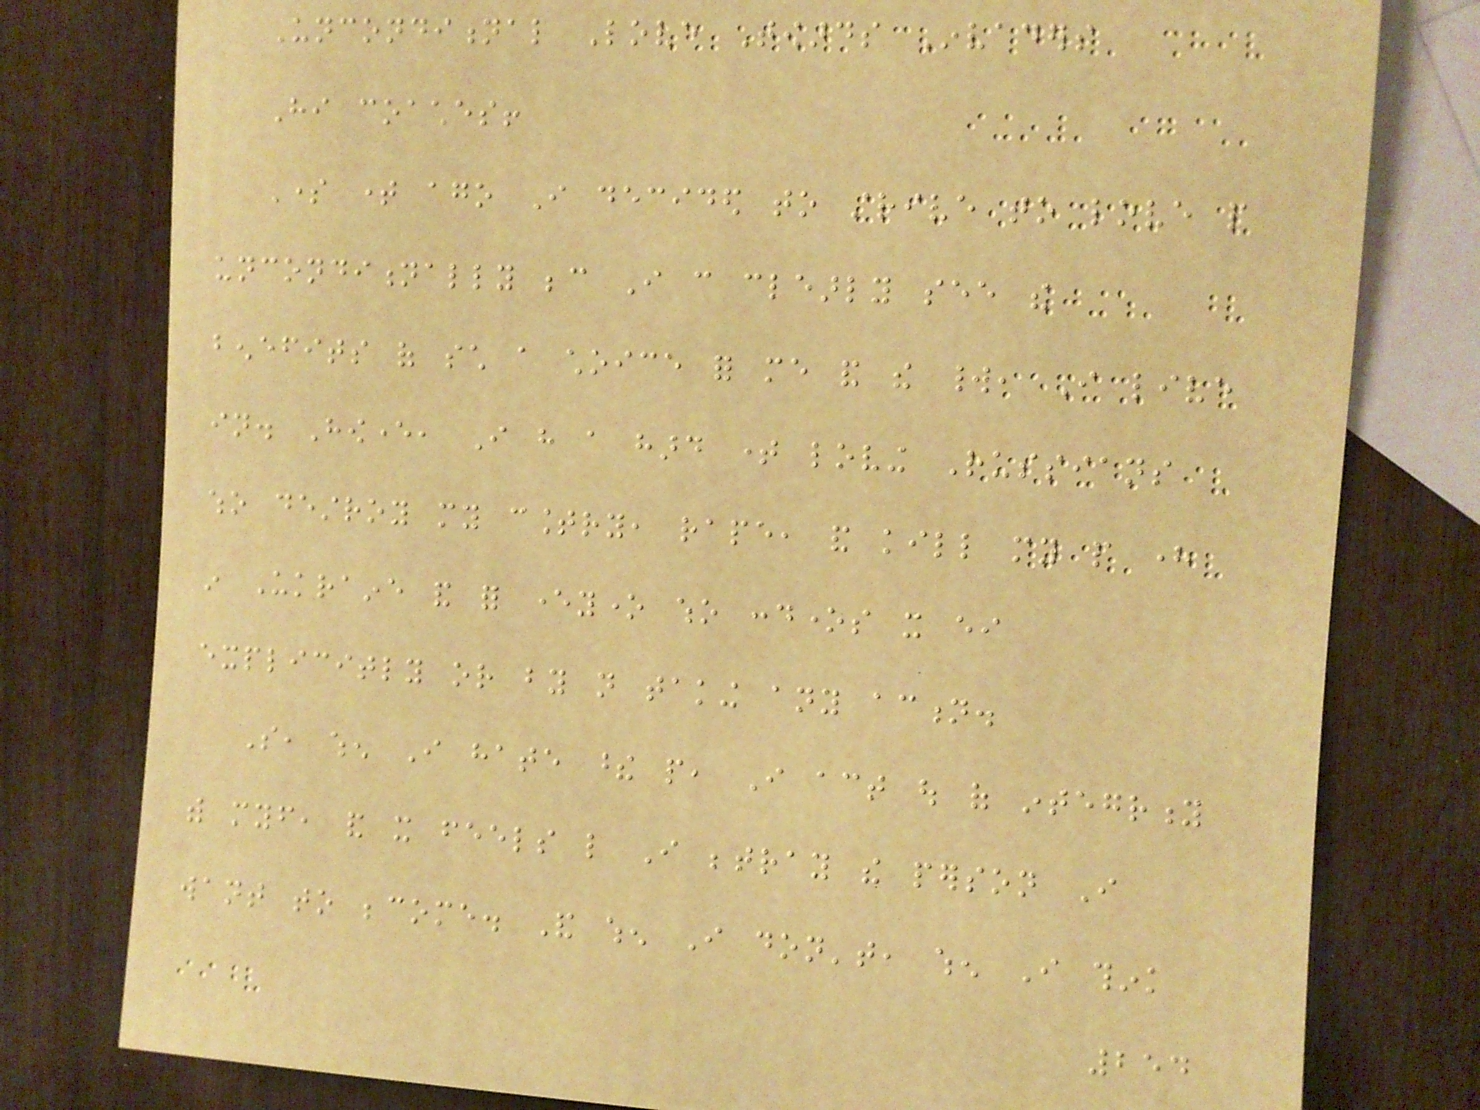Unconditional Love Towards Invaders
Hi coaches!
Some time ago I decided to strive to love people
unconditionally because I can clearly see the
benefits of such a choice for me and the world, I live
in. However, I have a hard time loving Russians
who destroy my country, rape, and kill my people here
in Ukraine and for everyone who condones it either
explicitly or by not taking any action.
So, when I hate these people, I act out of integrity
with myself, and it feels like I betray the person I
want to become. And when I don't, when I think
254
